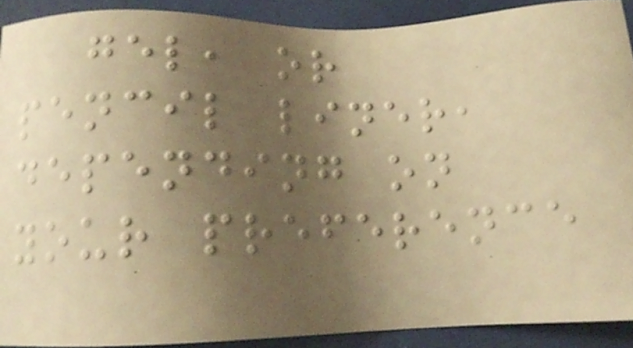gel, or
pencil liner,
depending on
your preference
